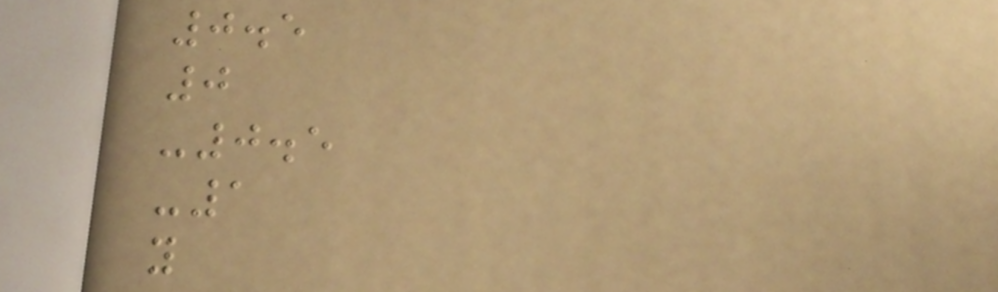0.5
0
-0.5
-1
y
